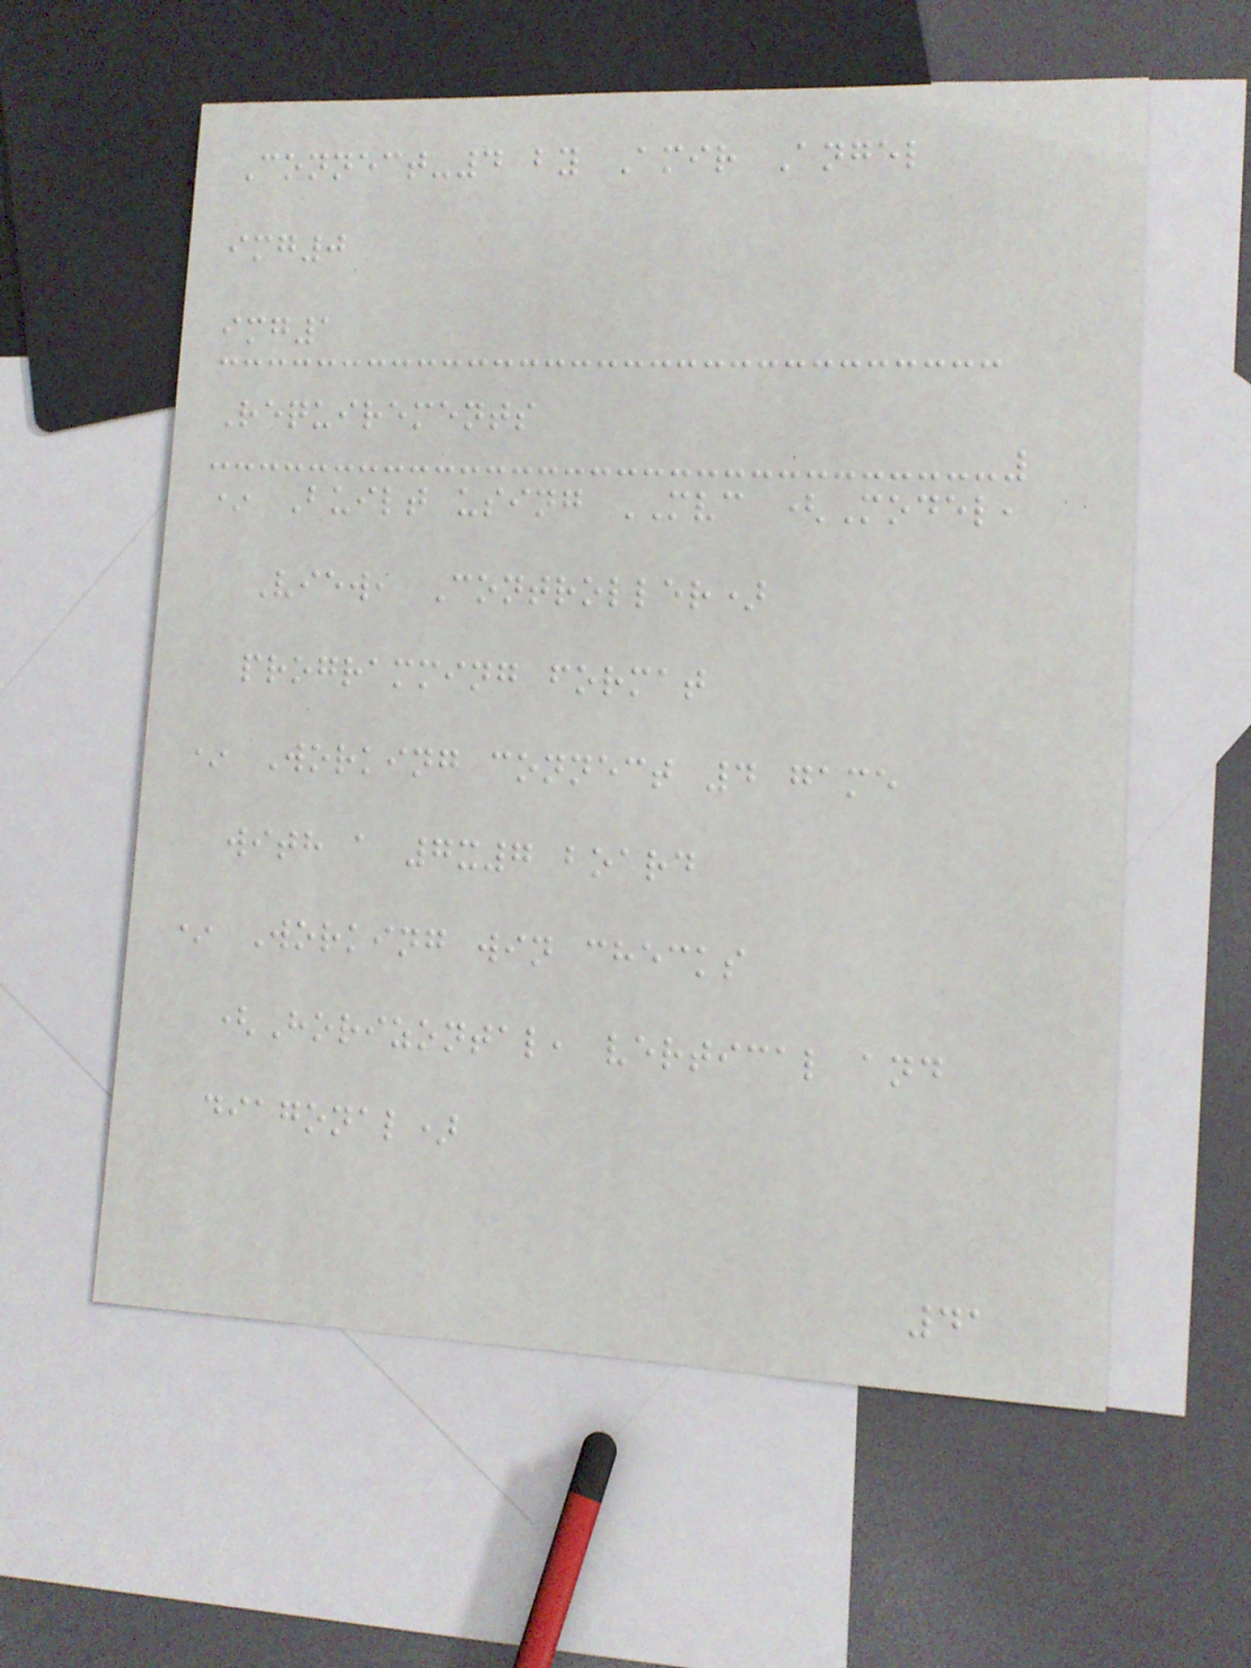Connect-4 by Amir Angel
img0
img1
Requirements
* Built using MVC (Model,
View, Controller)
programming format
* Working connect 4 game
with a 7x7 board
* Working win checks
(Horizontal, vertical and
diagonal)
41
